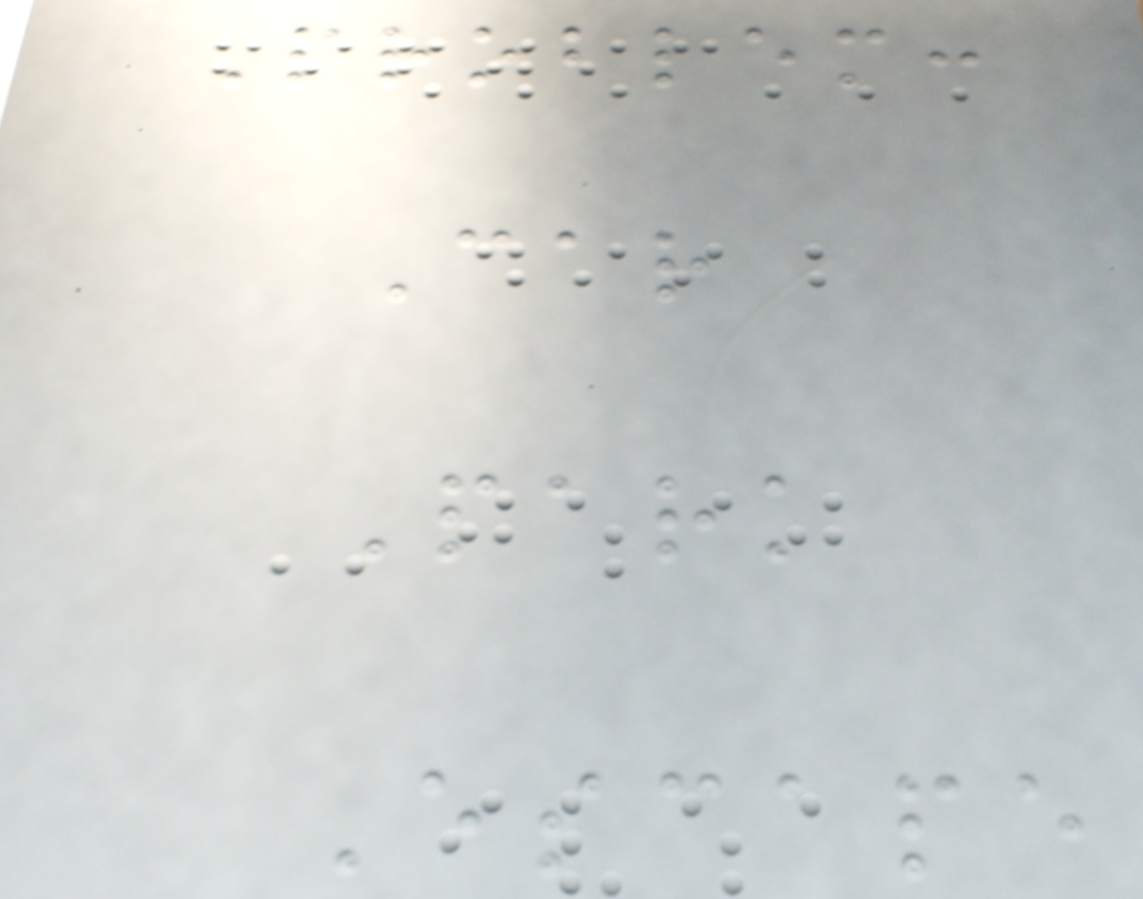Problem:
Car
Park
Escape
